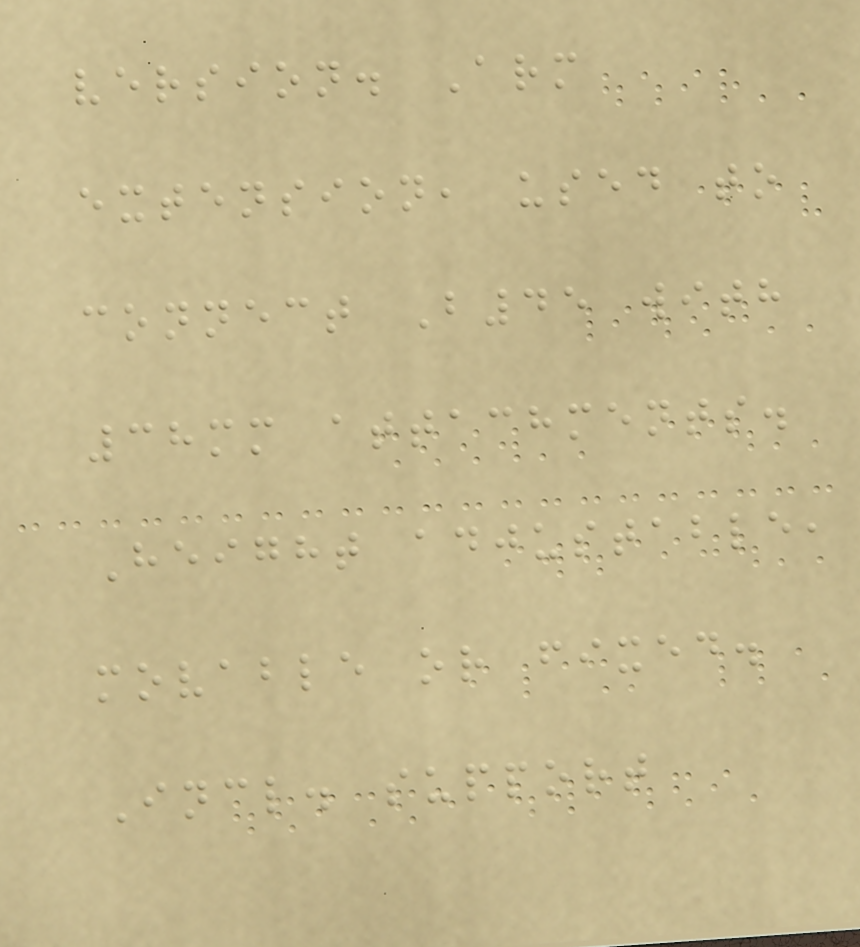version. Arm
extension, used to
connect B45 with
38mm attachments.
Height adjustable,
movable or fixed.
Incl. support
